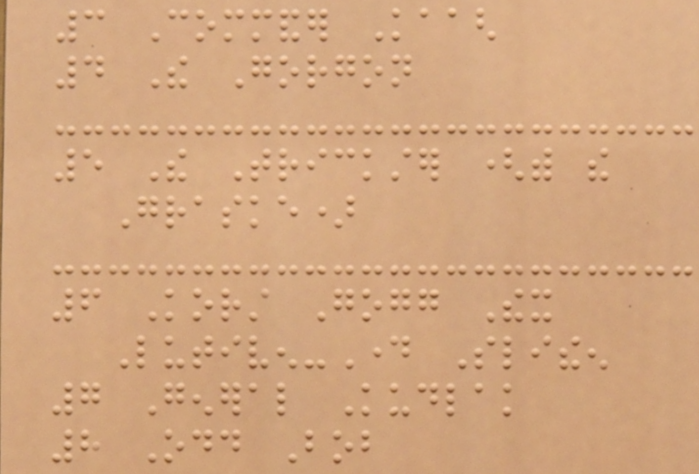3 Commander Kaagh
4 The Gorgon
5 The Trickster (with the
Graske)
6 Korst Gogg Thex
Lutiven-Day Slitheen
7 General Kudlak
8 Odd Bob
